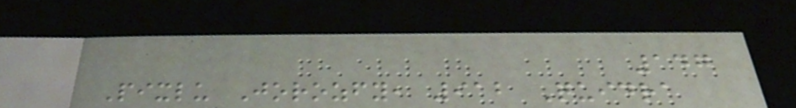147
Pixlu Jorozfy, 912 Quidra
